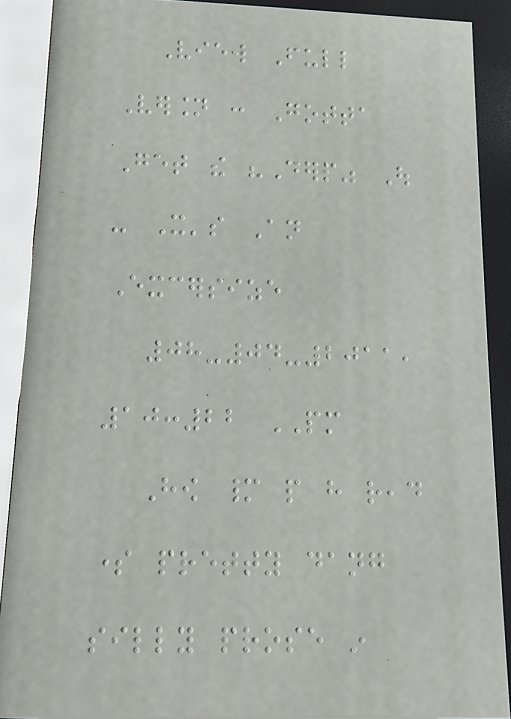View Full
Version : Gotta
Get the "Derp" Out
- It's An
Excersize
08-04-2011,
10:22 PM
How many people have read
some pretty dang
silly prose in
